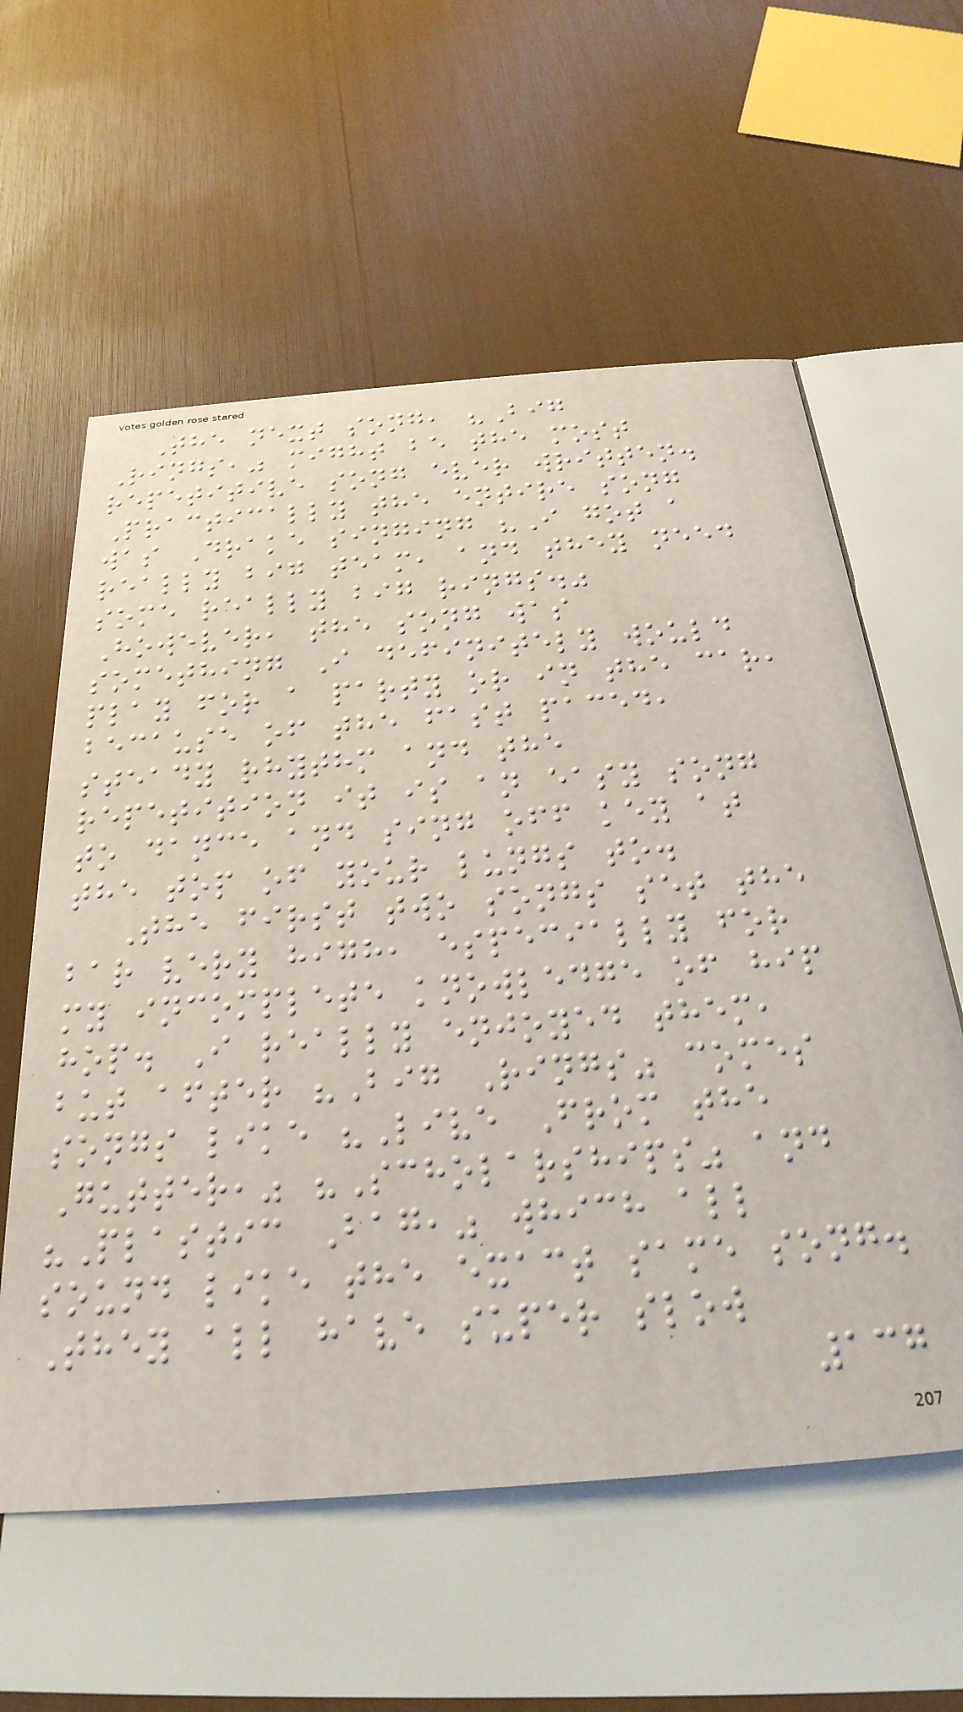The next song, "Big
Rings," might be the most
repetitive song ever written.
Practically the entire song
was Drake singing "I got a
really big team, and they need
some really big rings."
However, the song was
something I definitely would
play for a party or in the car,
because of the fast paced,
steady rhythm and the
repetition it is an easy song
to dance and sing off key at
the top of your lungs to.
The first two songs set the
bar very high, especially for
my incomplete knowledge of hip
hop. I really enjoyed them,
but after "Big Rings" comes
songs like "Live From the
Gutter," "Scholarships" and
"Plastic Bag," which all
sound like the exact same song.
They all have super slow
137
